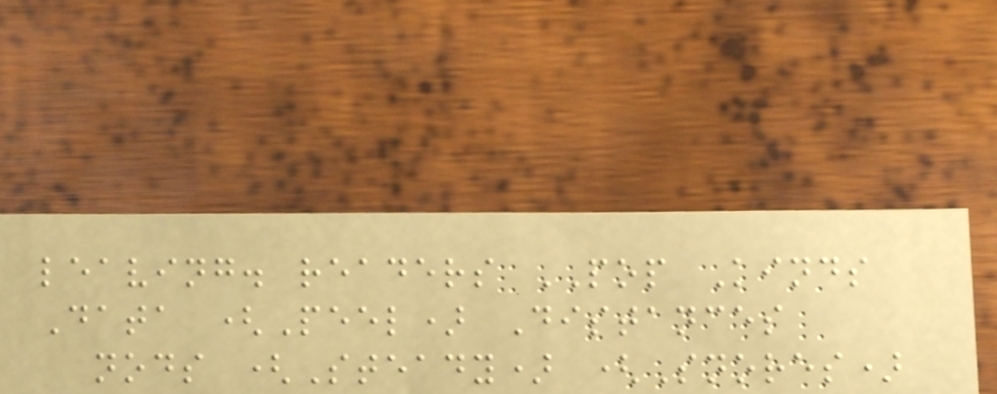leaving. readers POP Kinds
Data (Peel) Distances
nods (Steady) (Snores)
